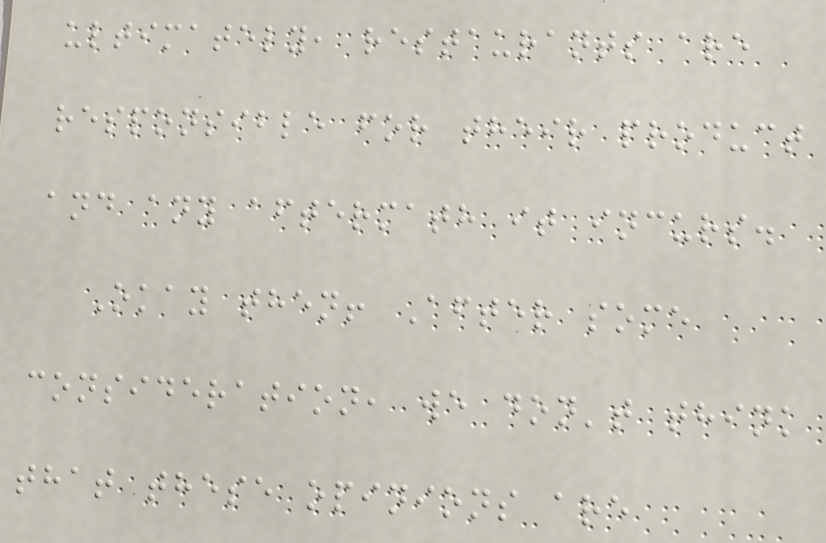ultimately, restaurants are
responsible for their product
and any aftermath it incurs.
Okay then! After some
consideration, we don't think
that these opinions are
